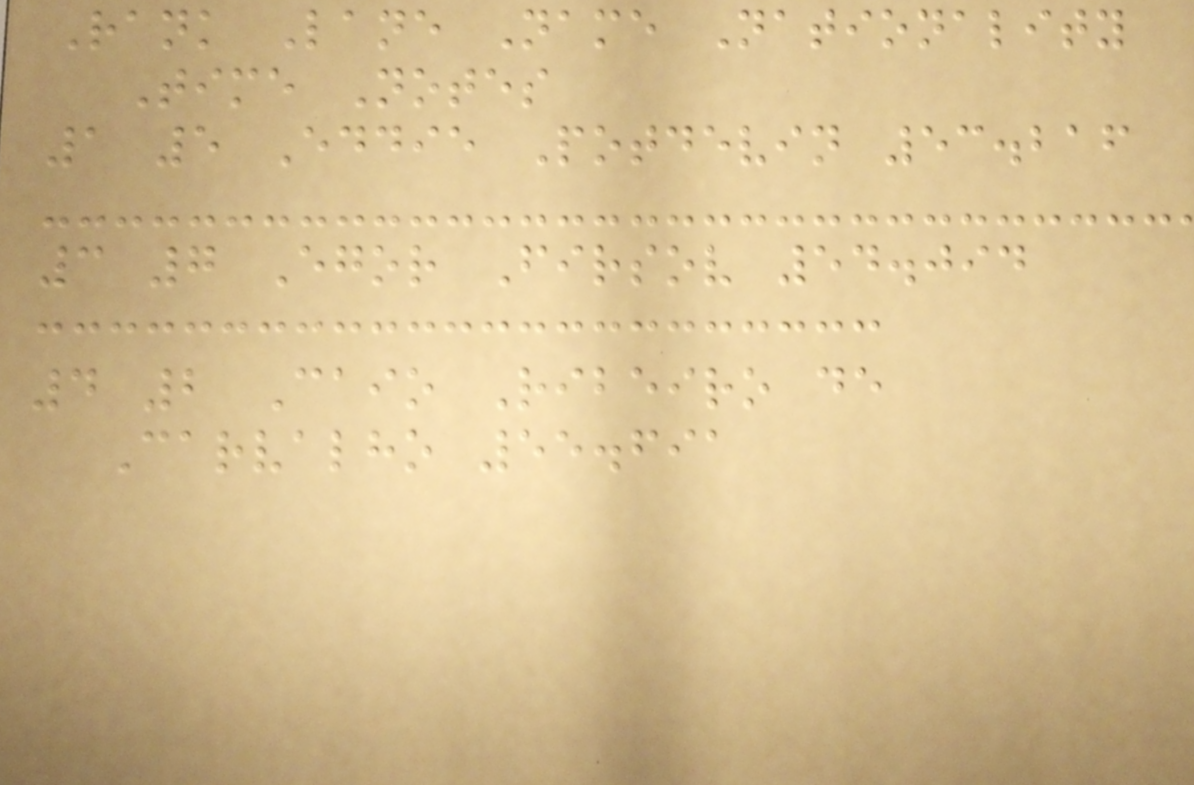Rank Lane Name Nationality
Time Notes
1 5 Eddie Potdevin 53.216
3 7 Egor Firsov 54.094
4 2 Caio Ribeiro de
Carvalho 55.691
